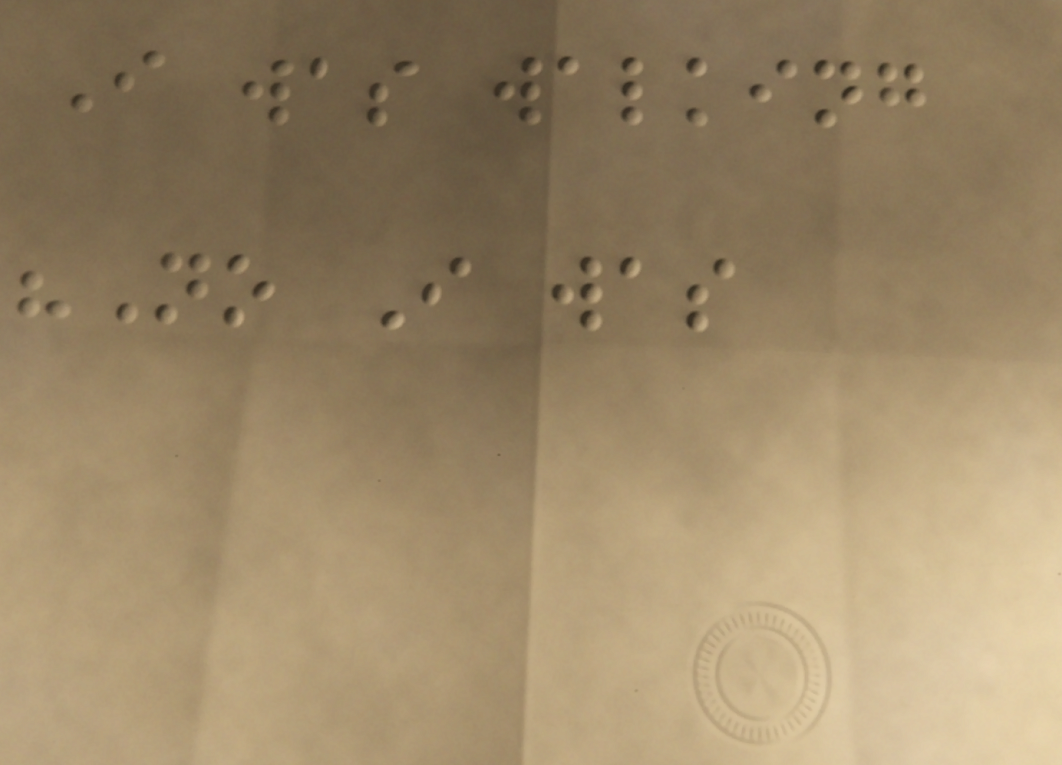I was walking
"No I was
